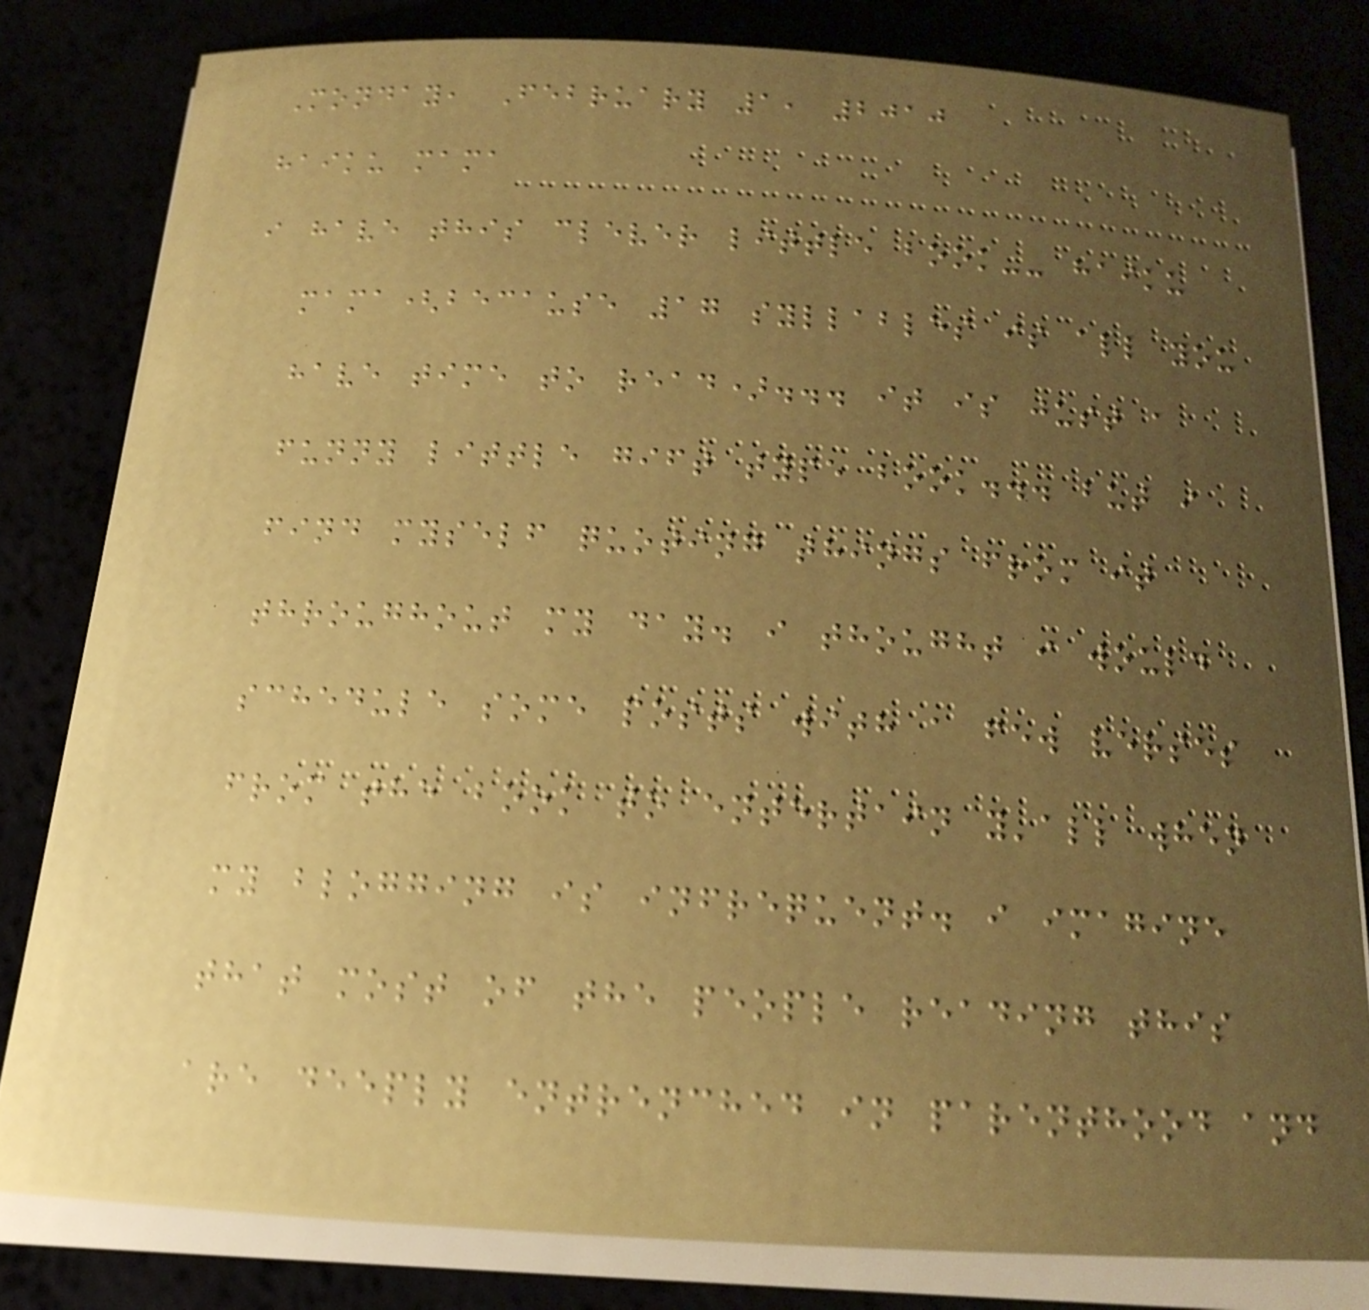Monday, February 1, 2010
haiku mama
i have this clever little book-- haiku
mama(because 17 syllables is all you
have time to read)... it is just a
funny little gift type book... but i
find myself quoting things from it
throughout my day. i thought i would
schedule some posts with a few verses
from the book to entertain y'all when
my blogging is infrequent. i imagine
that most of the people reading this
are deeply entrenched in parenthood and
